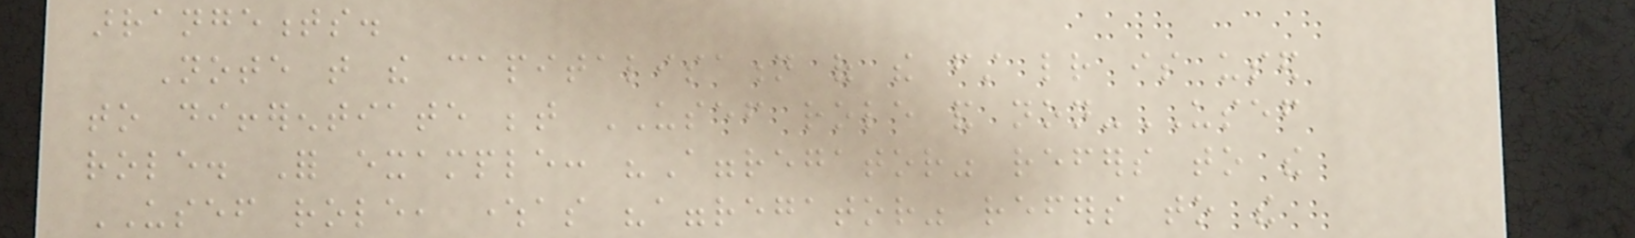arrangements.
Note that the capitalisation of the first letter is used
to differentiate between USEF role and non-USEF
role. For example: "Aggregator" refers to the
USEF role, whereas "aggregator" refers to the
